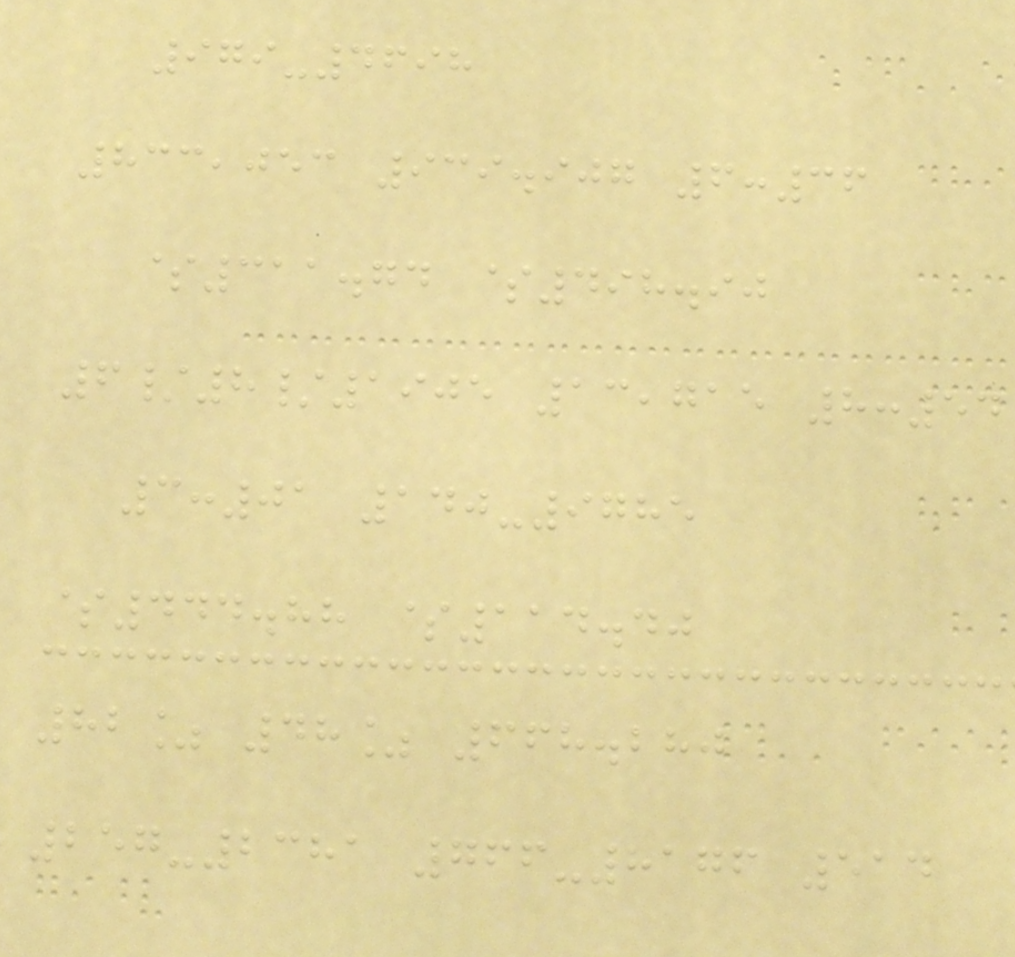979-4698
833,053 939.907 6:36
$311.74 $498.90
6/8/1905 13,715 8:54
3:01 140-9785
$444.88 $114.40
82% 48% 668.280
257-2381 766-8176 514
